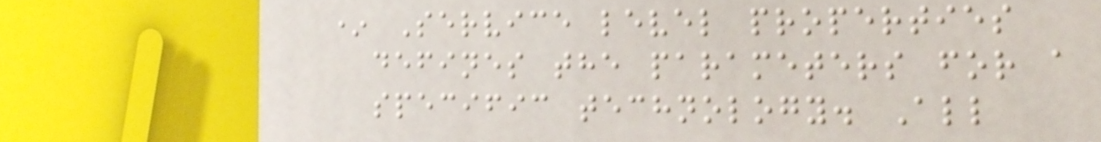* Service level properties
defines the parameters for a
specific technology. All
